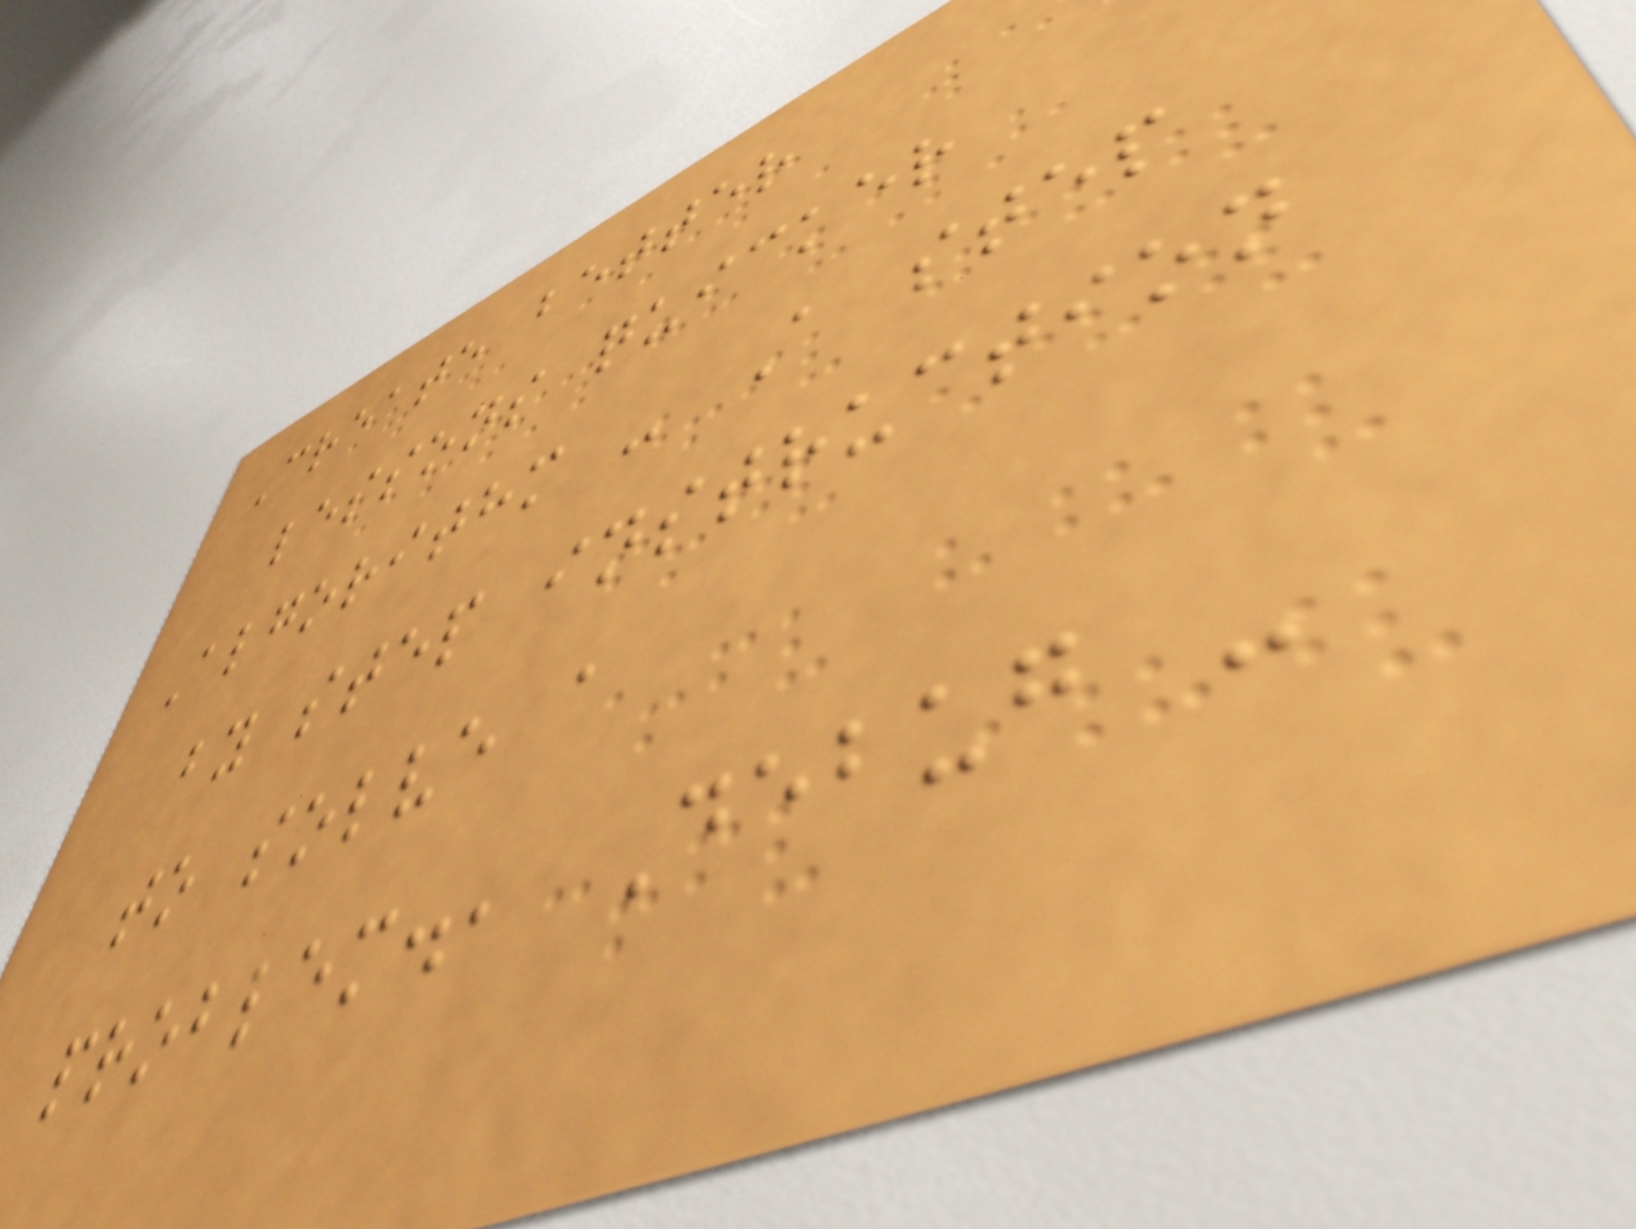Create better
lessons quicker
Algorithm - A step
by step instruction
to solve a
problem., Debug -
